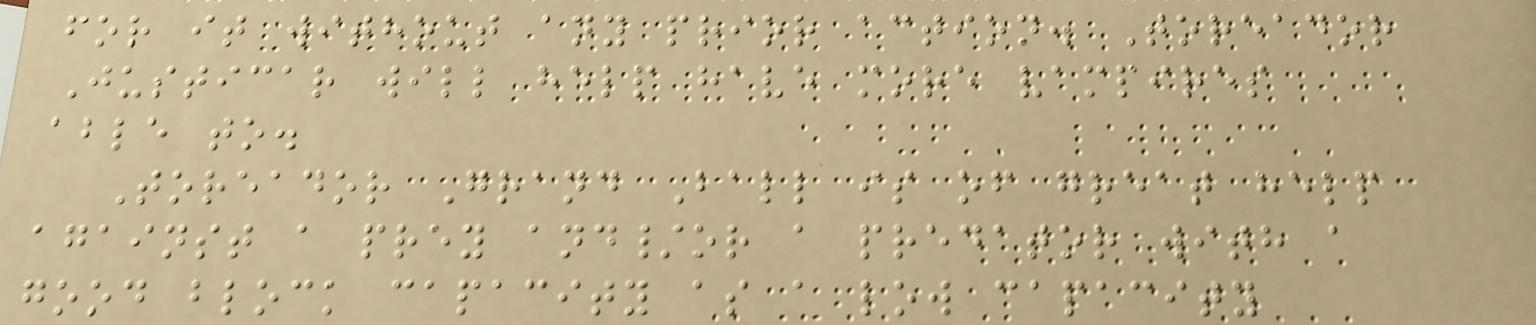for it without any prior action. Toreador
Justicar will help have more vampires
able to.
Toreador Grand Ball is of great help
against a prey and/or a predator with a
good block capacity as a low capacity
